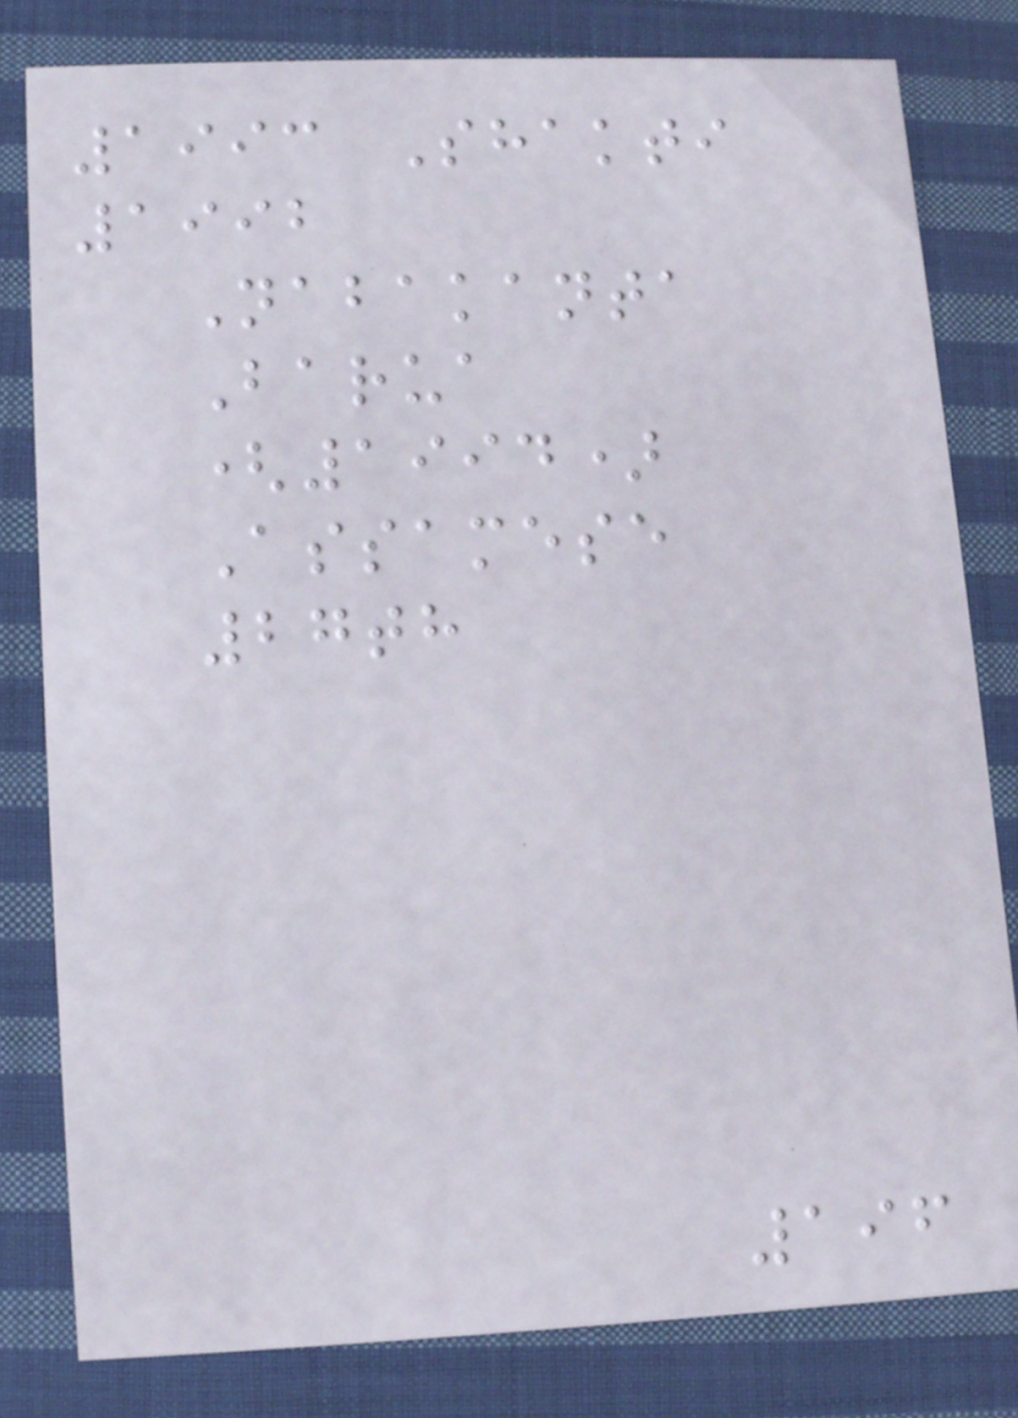1993 Shakti
1992
Nabakanta
Barua
(1994)
Assamese
27th
196
